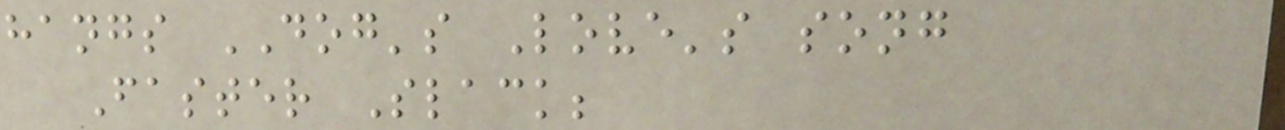hangs DOG's Love's song
Faster Slack;
